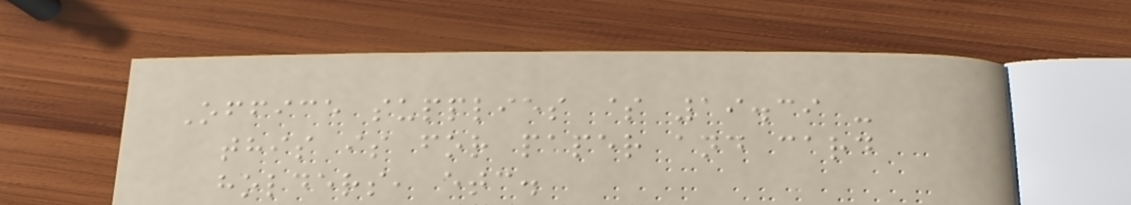Office supplies $ 19.39 -
this is for paper and card
holders, etc.
